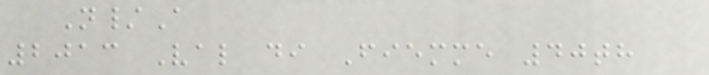N/A
2013 Val di Fiemme 40th
